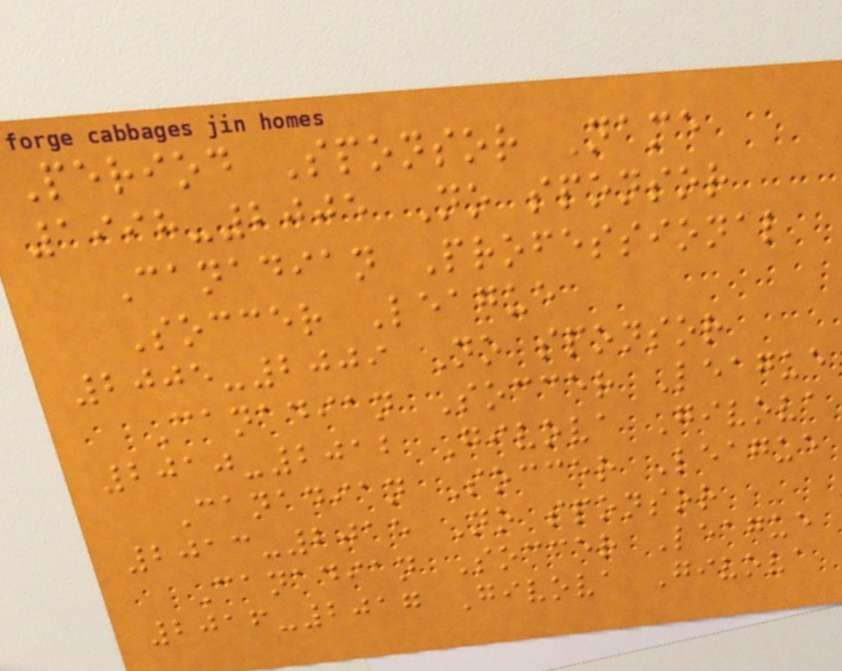Period Sponsor Name
1998-2005 No sponsor
Canadian Professional
Soccer League
2005-2009 No sponsor
Canadian Soccer League
2010-2012 Givova Givova
Canadian Soccer League
2013-2015 No sponsor
Canadian Soccer League
2016-2017 Givova Givova
